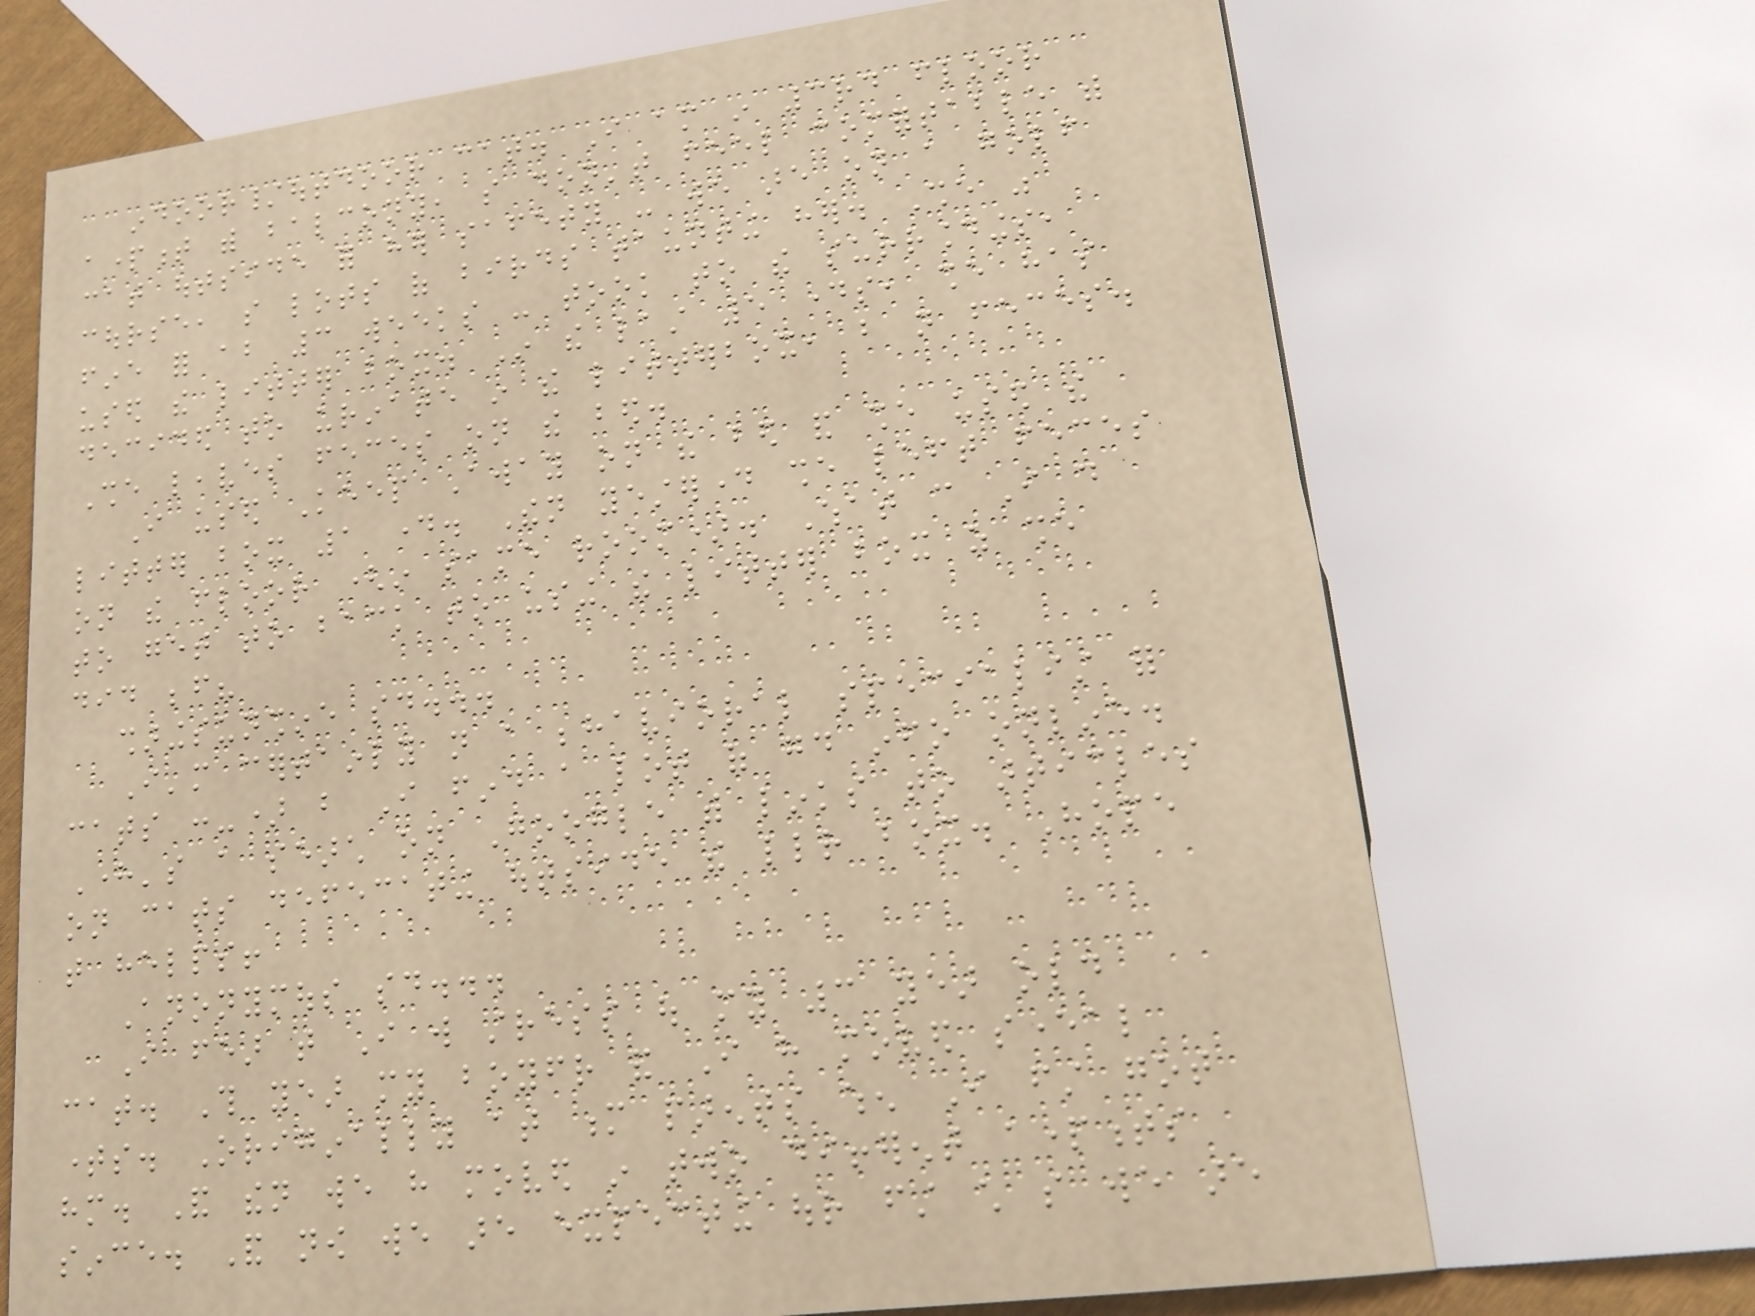indoor/outdoor cat. I am in 3rd floor
apartment with balcony, so don't feel comfortable with
cat outside for her safety - we are on a golf
course, so lots of birds taunting her. She was
fine for about 3 weeks - took to the surroundings,
used the litter box. In the last 5 days, she has
decided to urinate in the litterbox, but not feces.
She leaves feces on the bed.
I used Keep Away on the bed and she used the
litter box 1 day. Then yesterday she left feces
on the floor (in same room). What can I do
to get to back to using the litter box as she
did before?
sharingsunshine said...
I'm certainly not a behavioral specialist for
cats :-) but I find a lot of good info online.
Here's a search on Google with links to articles
on cats defecating outside the littler box. Hope
that helps!
Anonymous said...
I fear that I will stress out my 3 year old
cat. This year my boyfriend and I have moved several
times. Originally at m parents when I first got
him. And then we have moved in two different apartments
since. And now we are expecting our first child so we are
